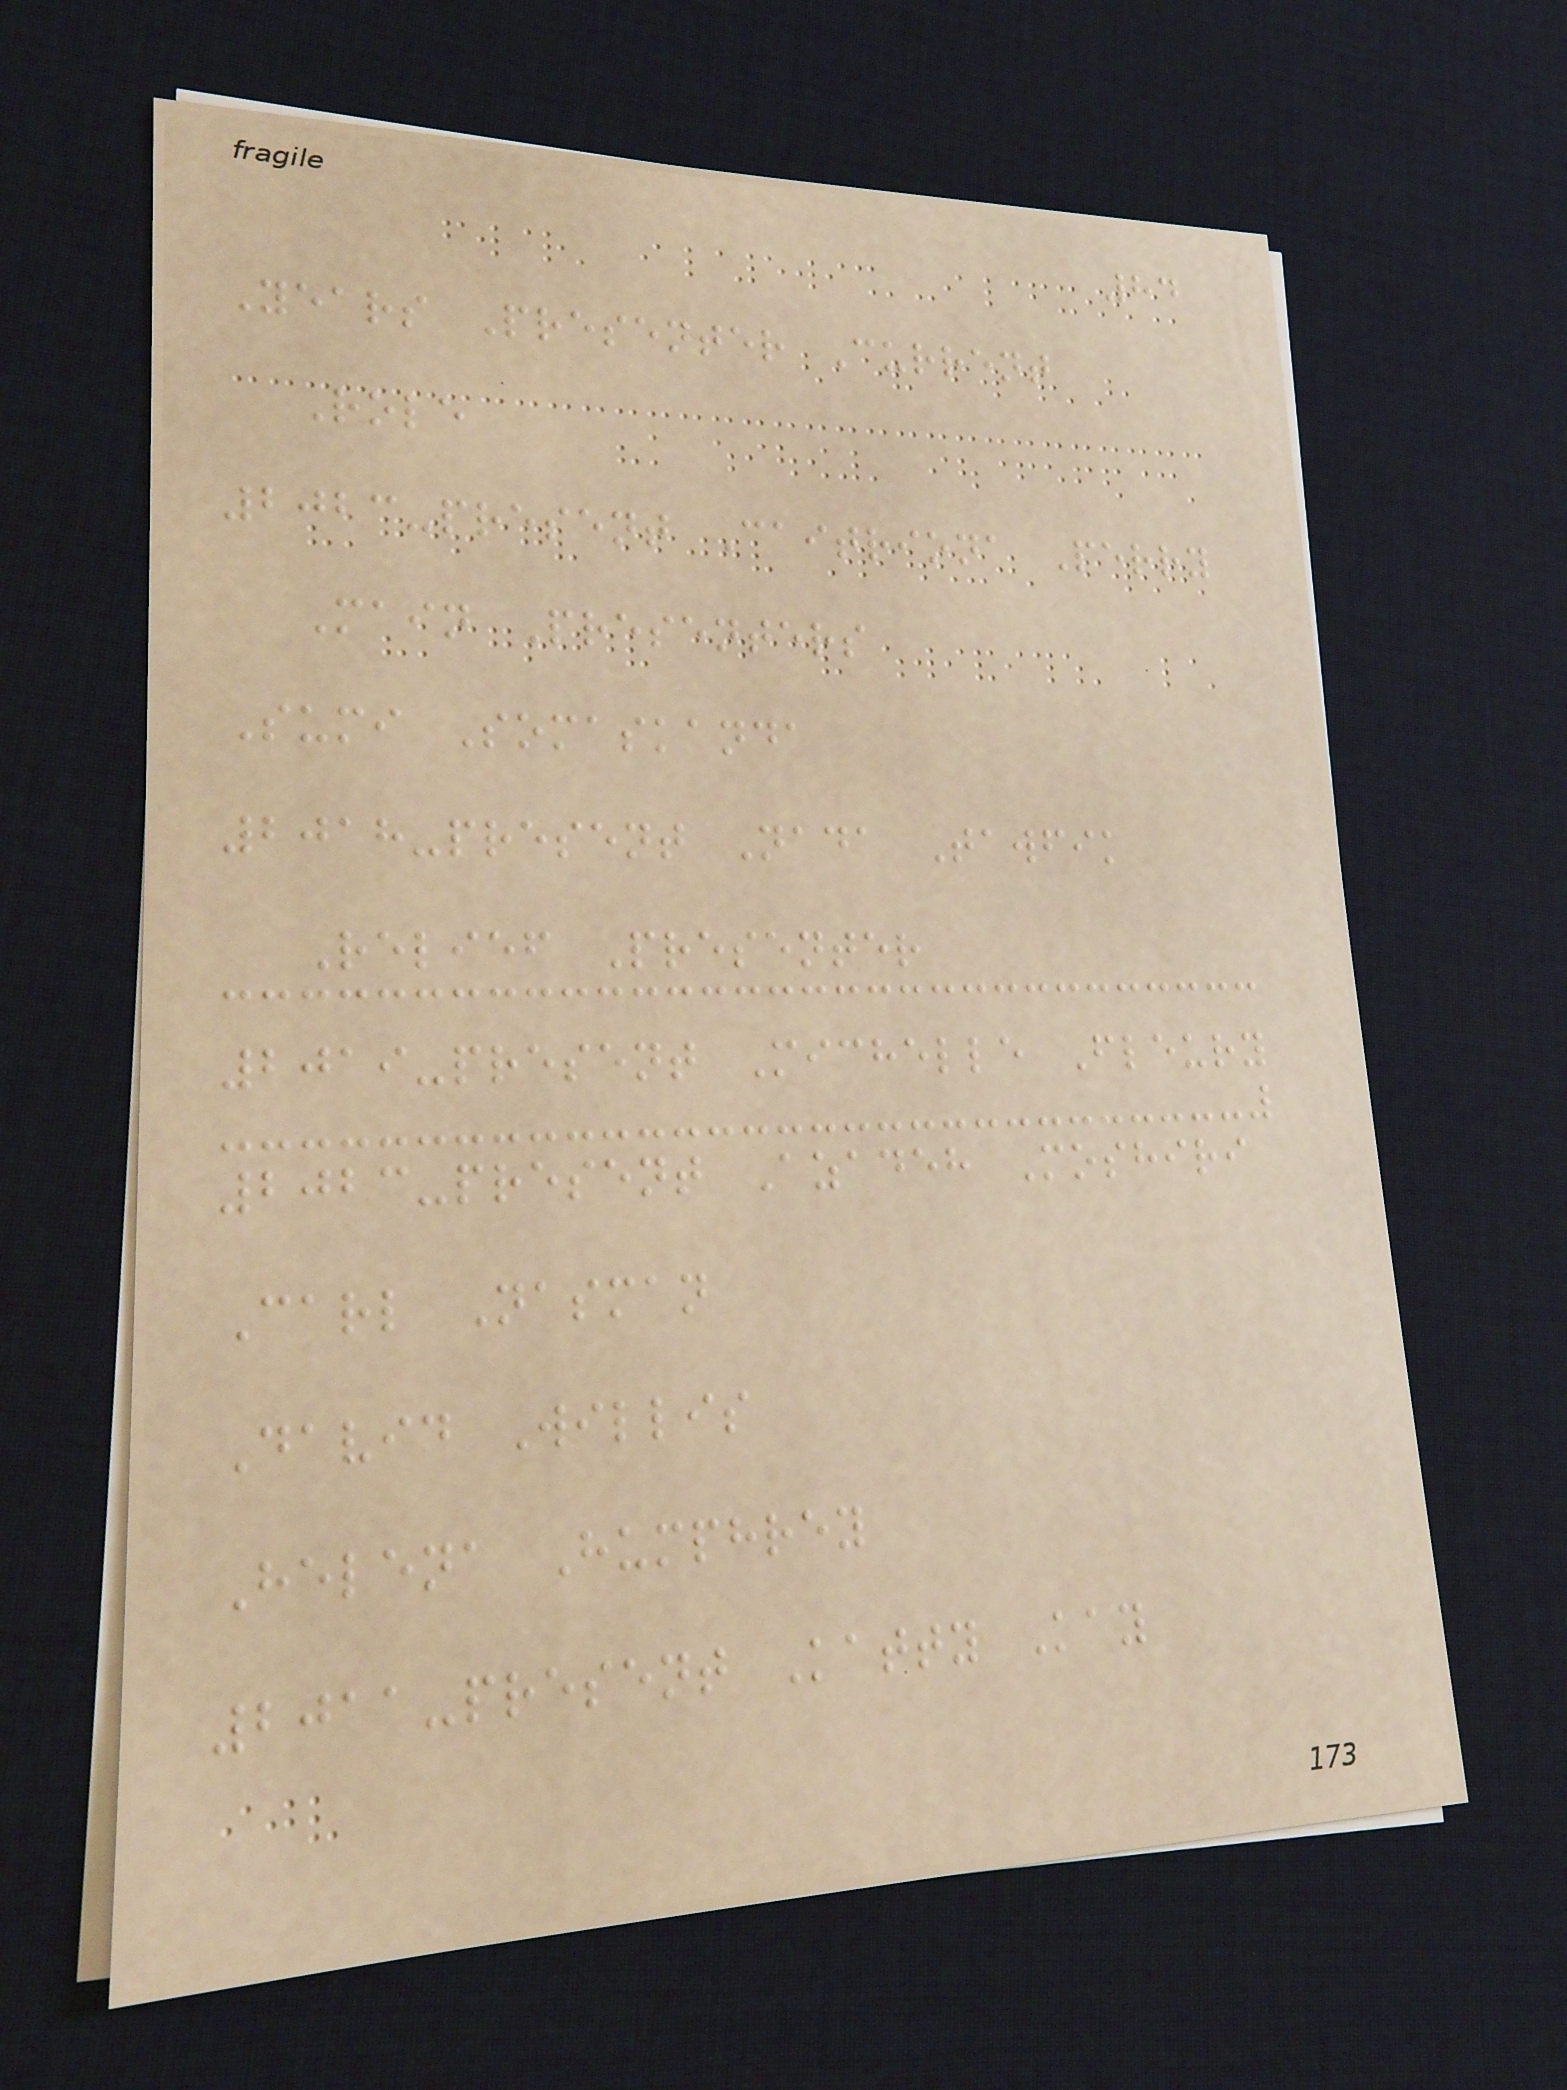84
Years Presenter Current
Role
2023-present Caitriona Perry
Main Presenters
Sumi Somaskanda
2018-present Nada Tawfik
Relief Presenter
2019-present Michelle Fleury
2023-present Azadeh Moshiri
Carl Nasman
David Willis
Helena Humphrey
2011-present Katty Kay
